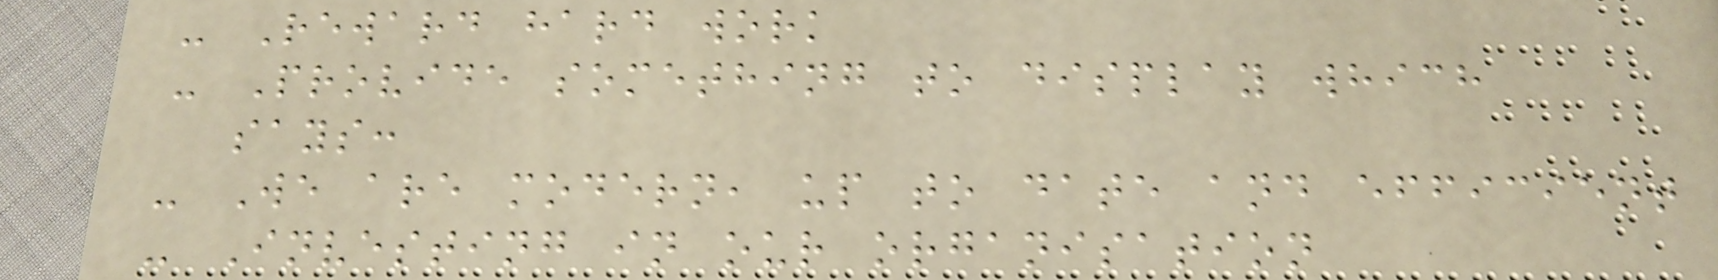- Reward hard work
- Provide something to display which
says:
- We are modern, up to date and efficient
- Investing in our organisation
